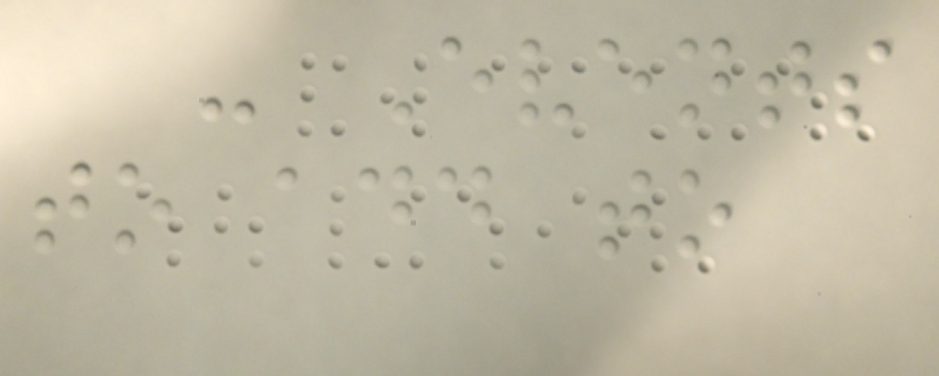- Events
to add to
